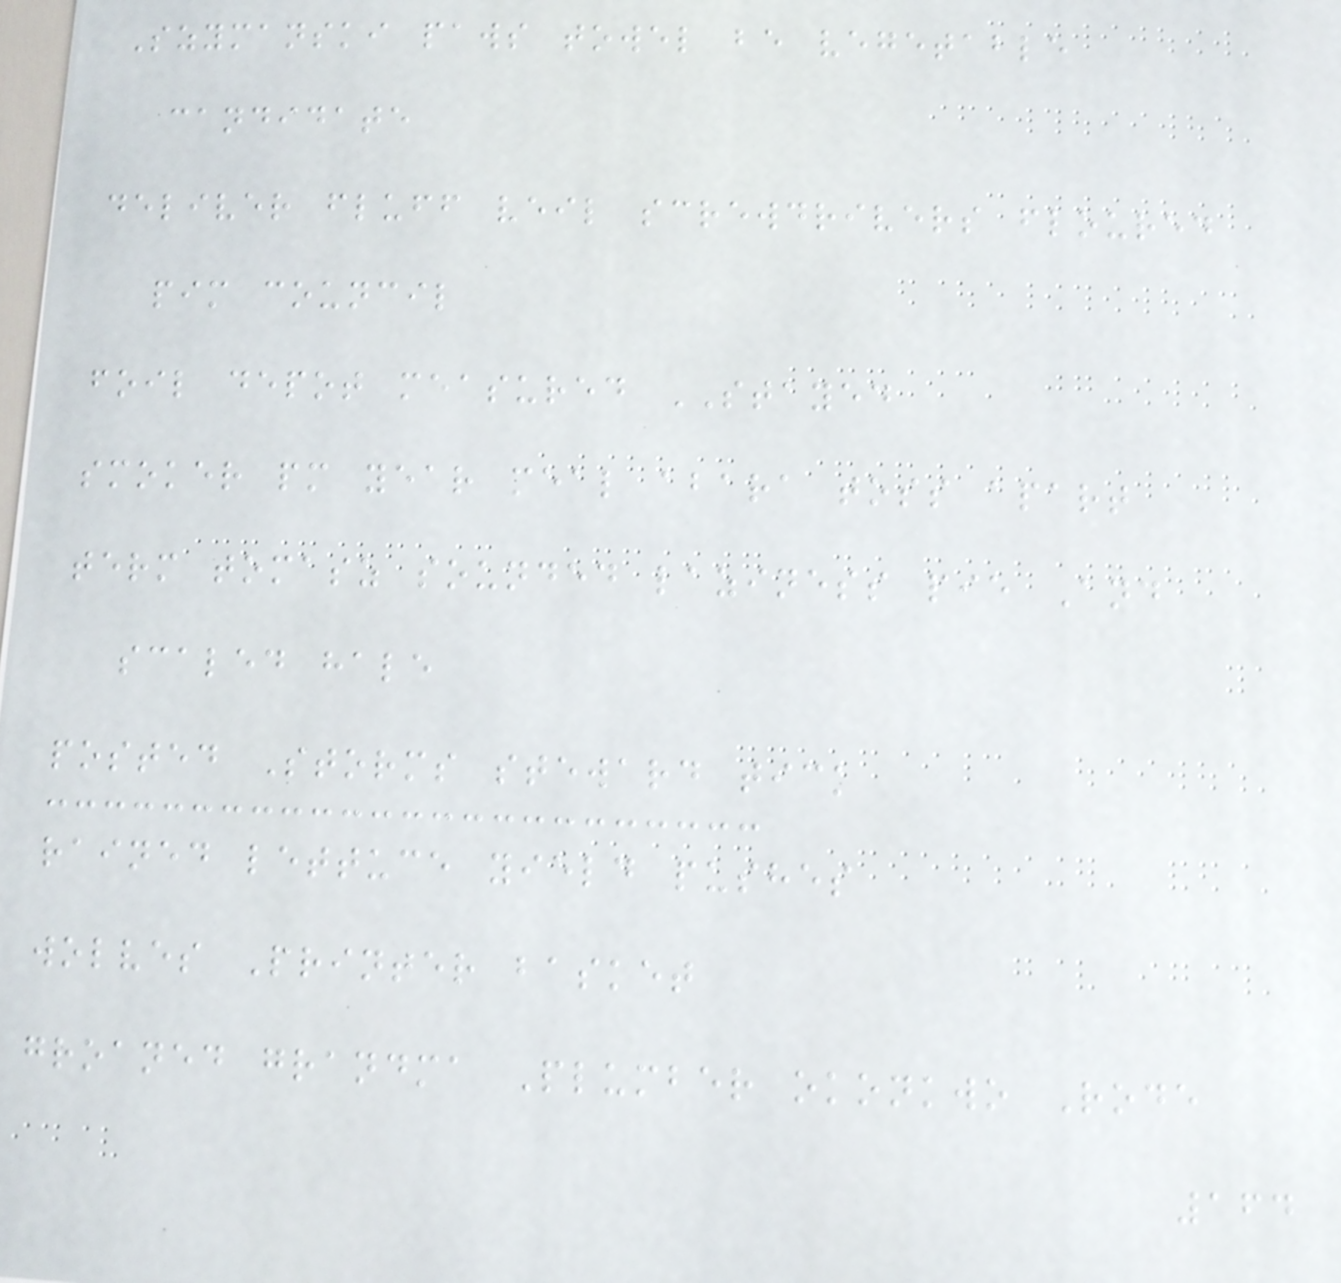Szymanski paws towel be vegetable
candidate
deliver fluff veil screwdrivers floured
pim council
foil depot measured STAYED
smoker pm year meal abara toss apart
term tomasz sounded laziness pie And
scaled hale
posted Storms steward tick
rained lettuce yield pushes
wolves Printer basket
groaned grandma Plumber okonkwo Rode
164
